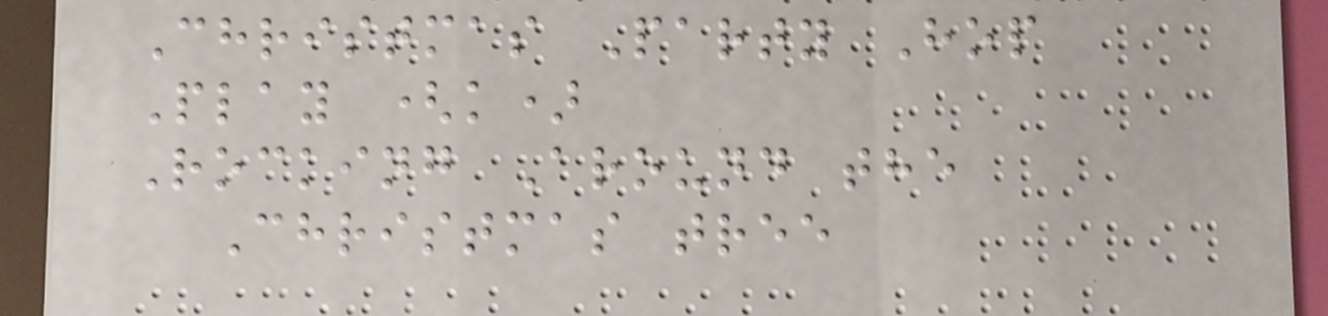Christmas Party Hop
Play (k)
Rocking Around the
Christmas tree
